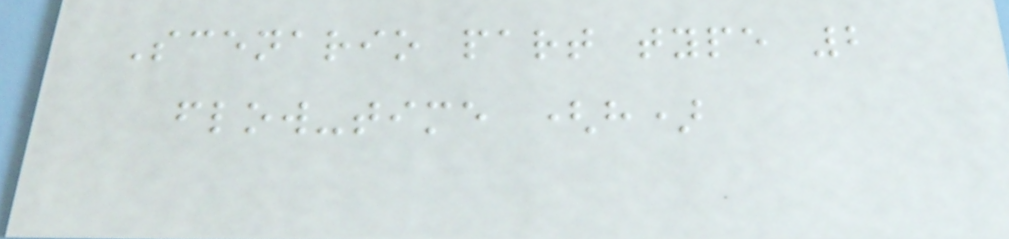Scenario part type 2
flow-time (h)
